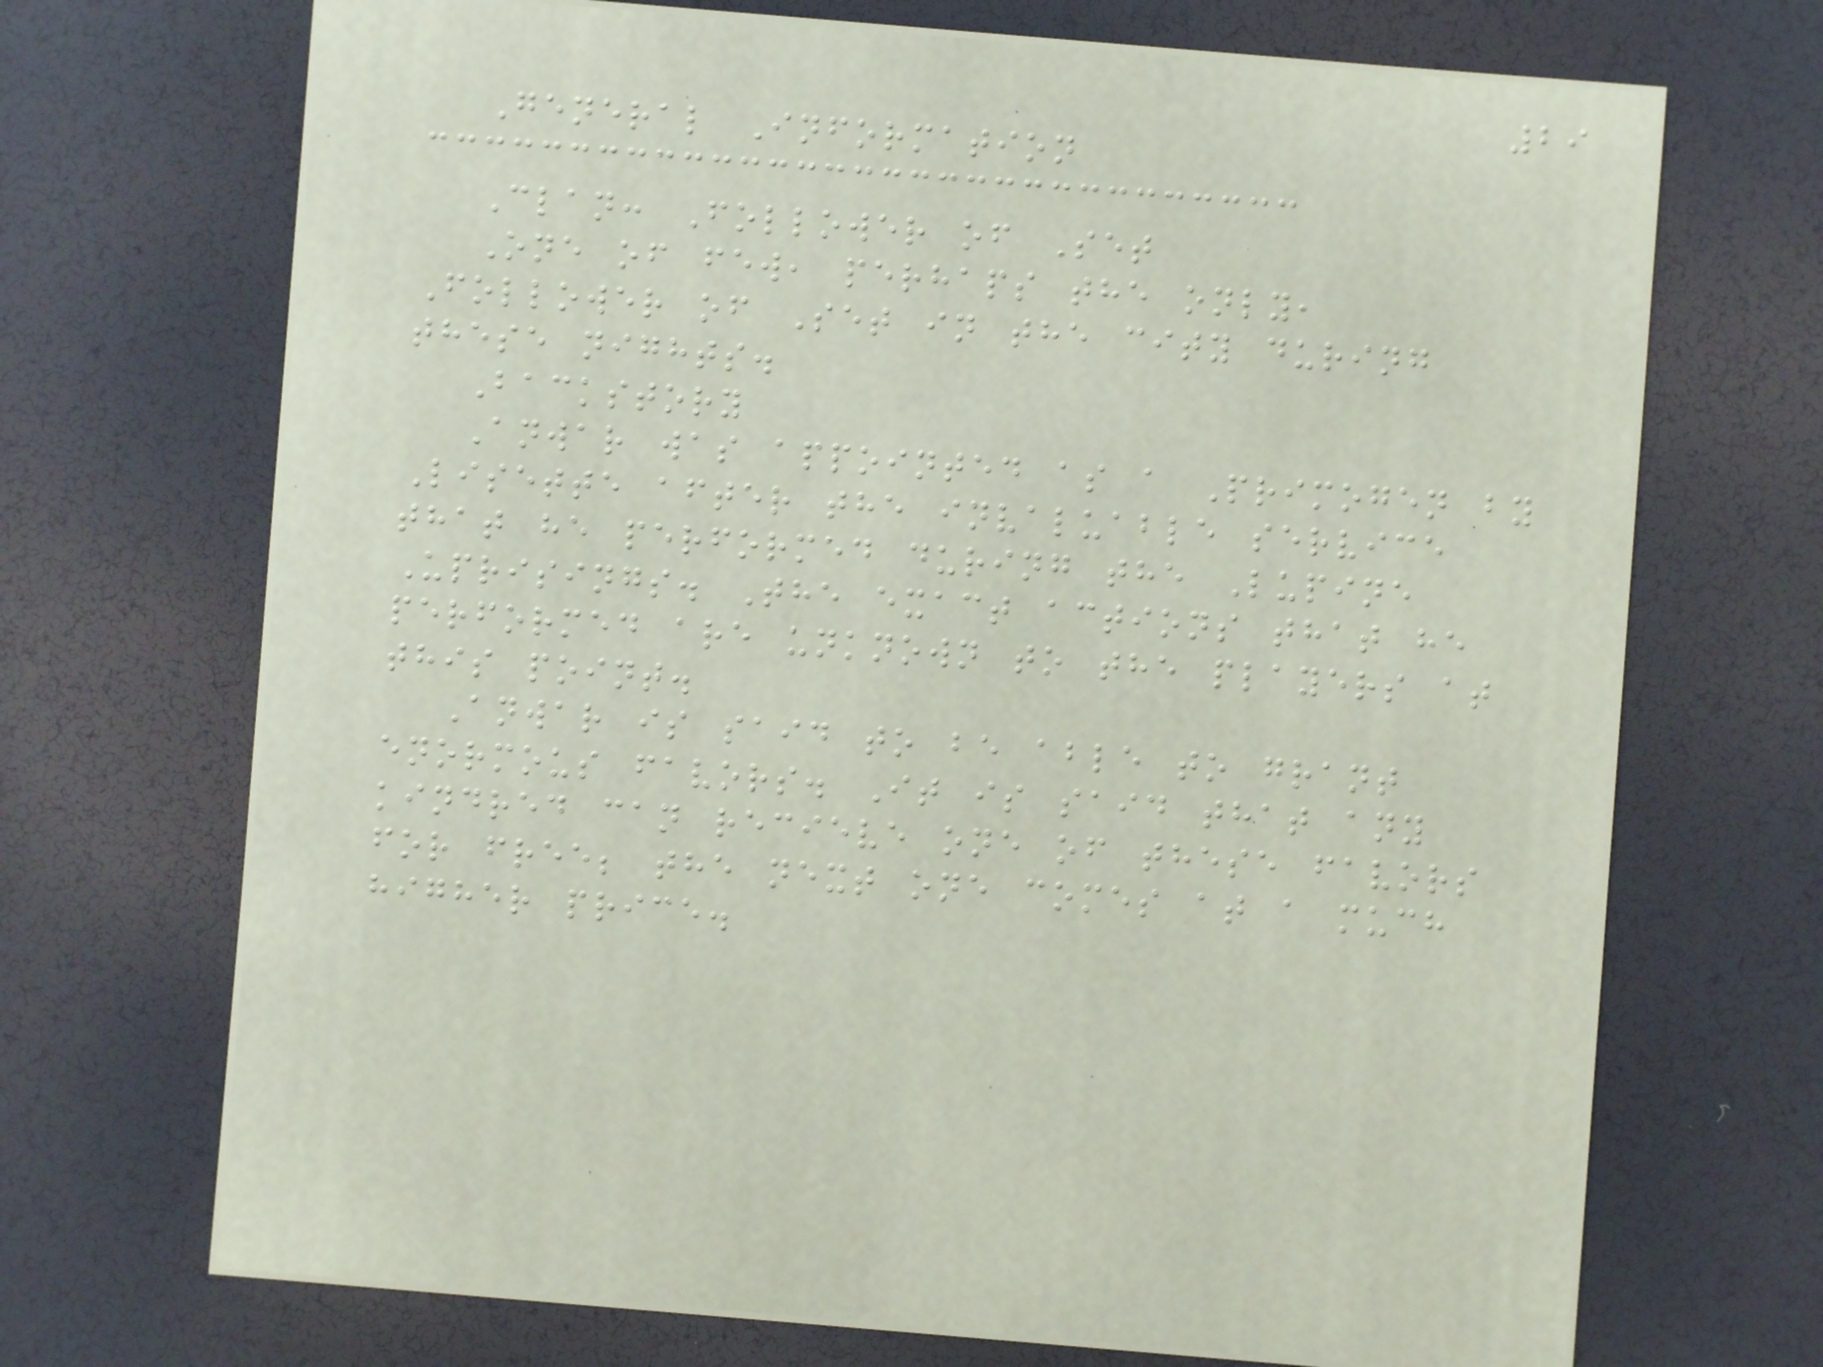29
General Information
Clan: Follower of Set
One of few, perhaps the only,
Follower of Set in the city during
these nights.
Backstory
Anwar was appointed as a Primogen by
Lisette after the invaluable service
that he performed during the Lupine
Uprisings. The exact actions that he
performed are unknown to the players at
this point.
Anwar is said to be able to grant
enormous favors. It is said that any
kindred can recieve one of these favors
for free; the next one comes at a much
higher price.
